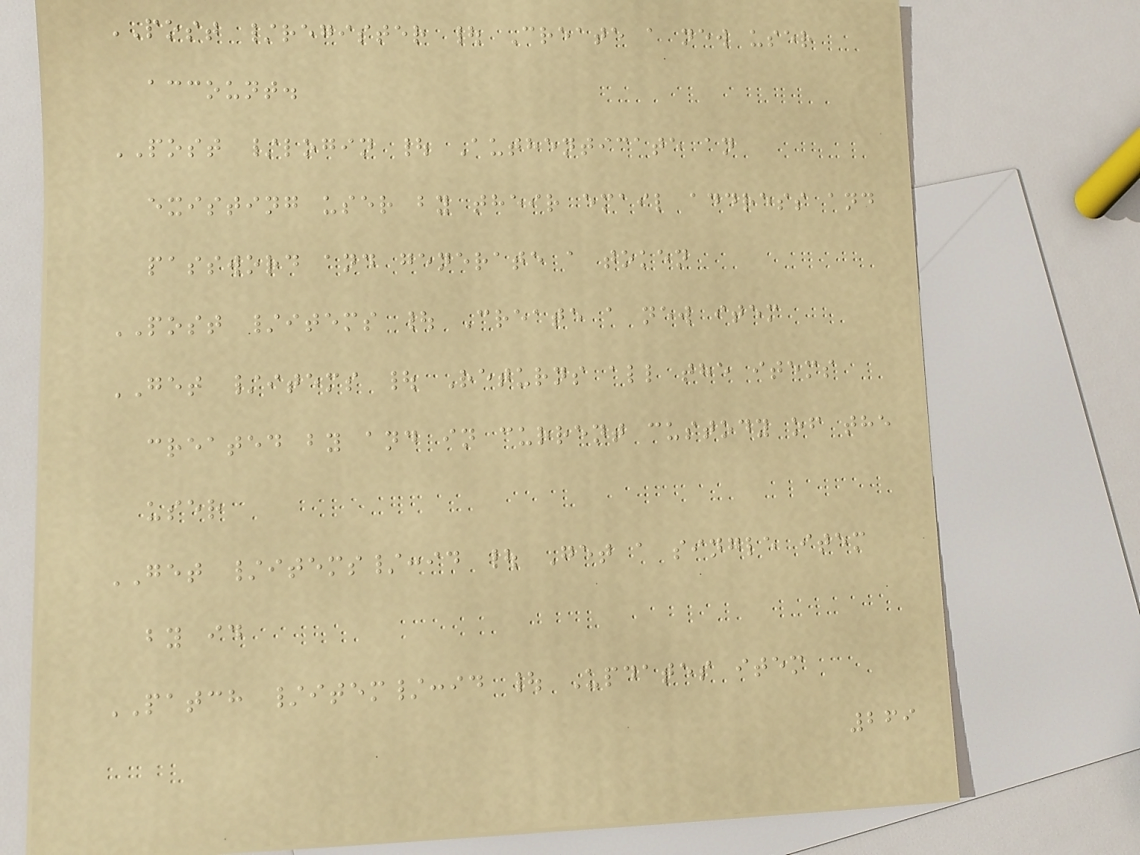POST /register | Create a new user
account.
POST /login | Authenticate an
existing user by their email address and
password and generate a token
POST /items | Create a new item
GET /items | Returns all the items
created by and in current custody of the
user
GET /items/:id | Get a single item
by id
PATCH /item/:id | Updates item
269
